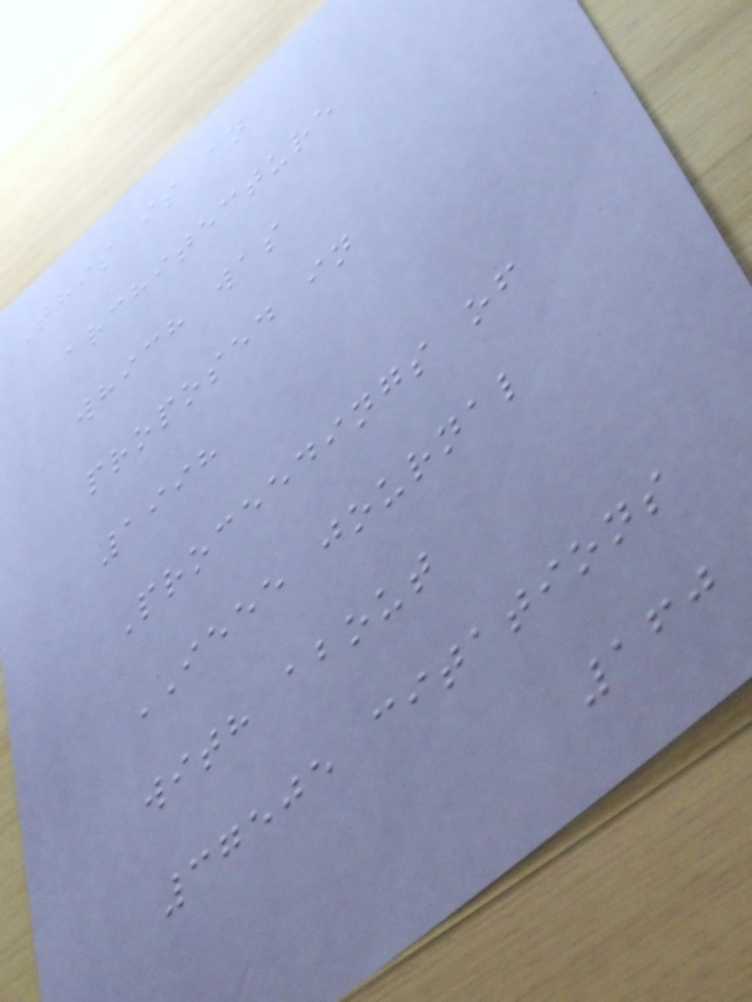This is an
architecture
which was
proposed in
1998
Proceedings of
IEEE journal
with about
37505 citations
160
